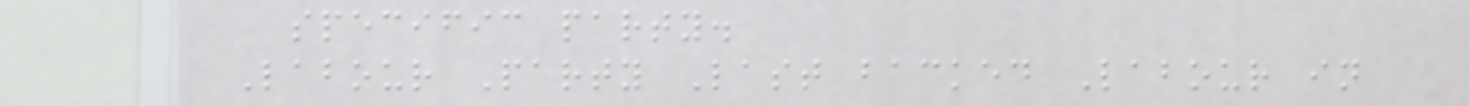specific party.
Labour Party Last backed Labour in
